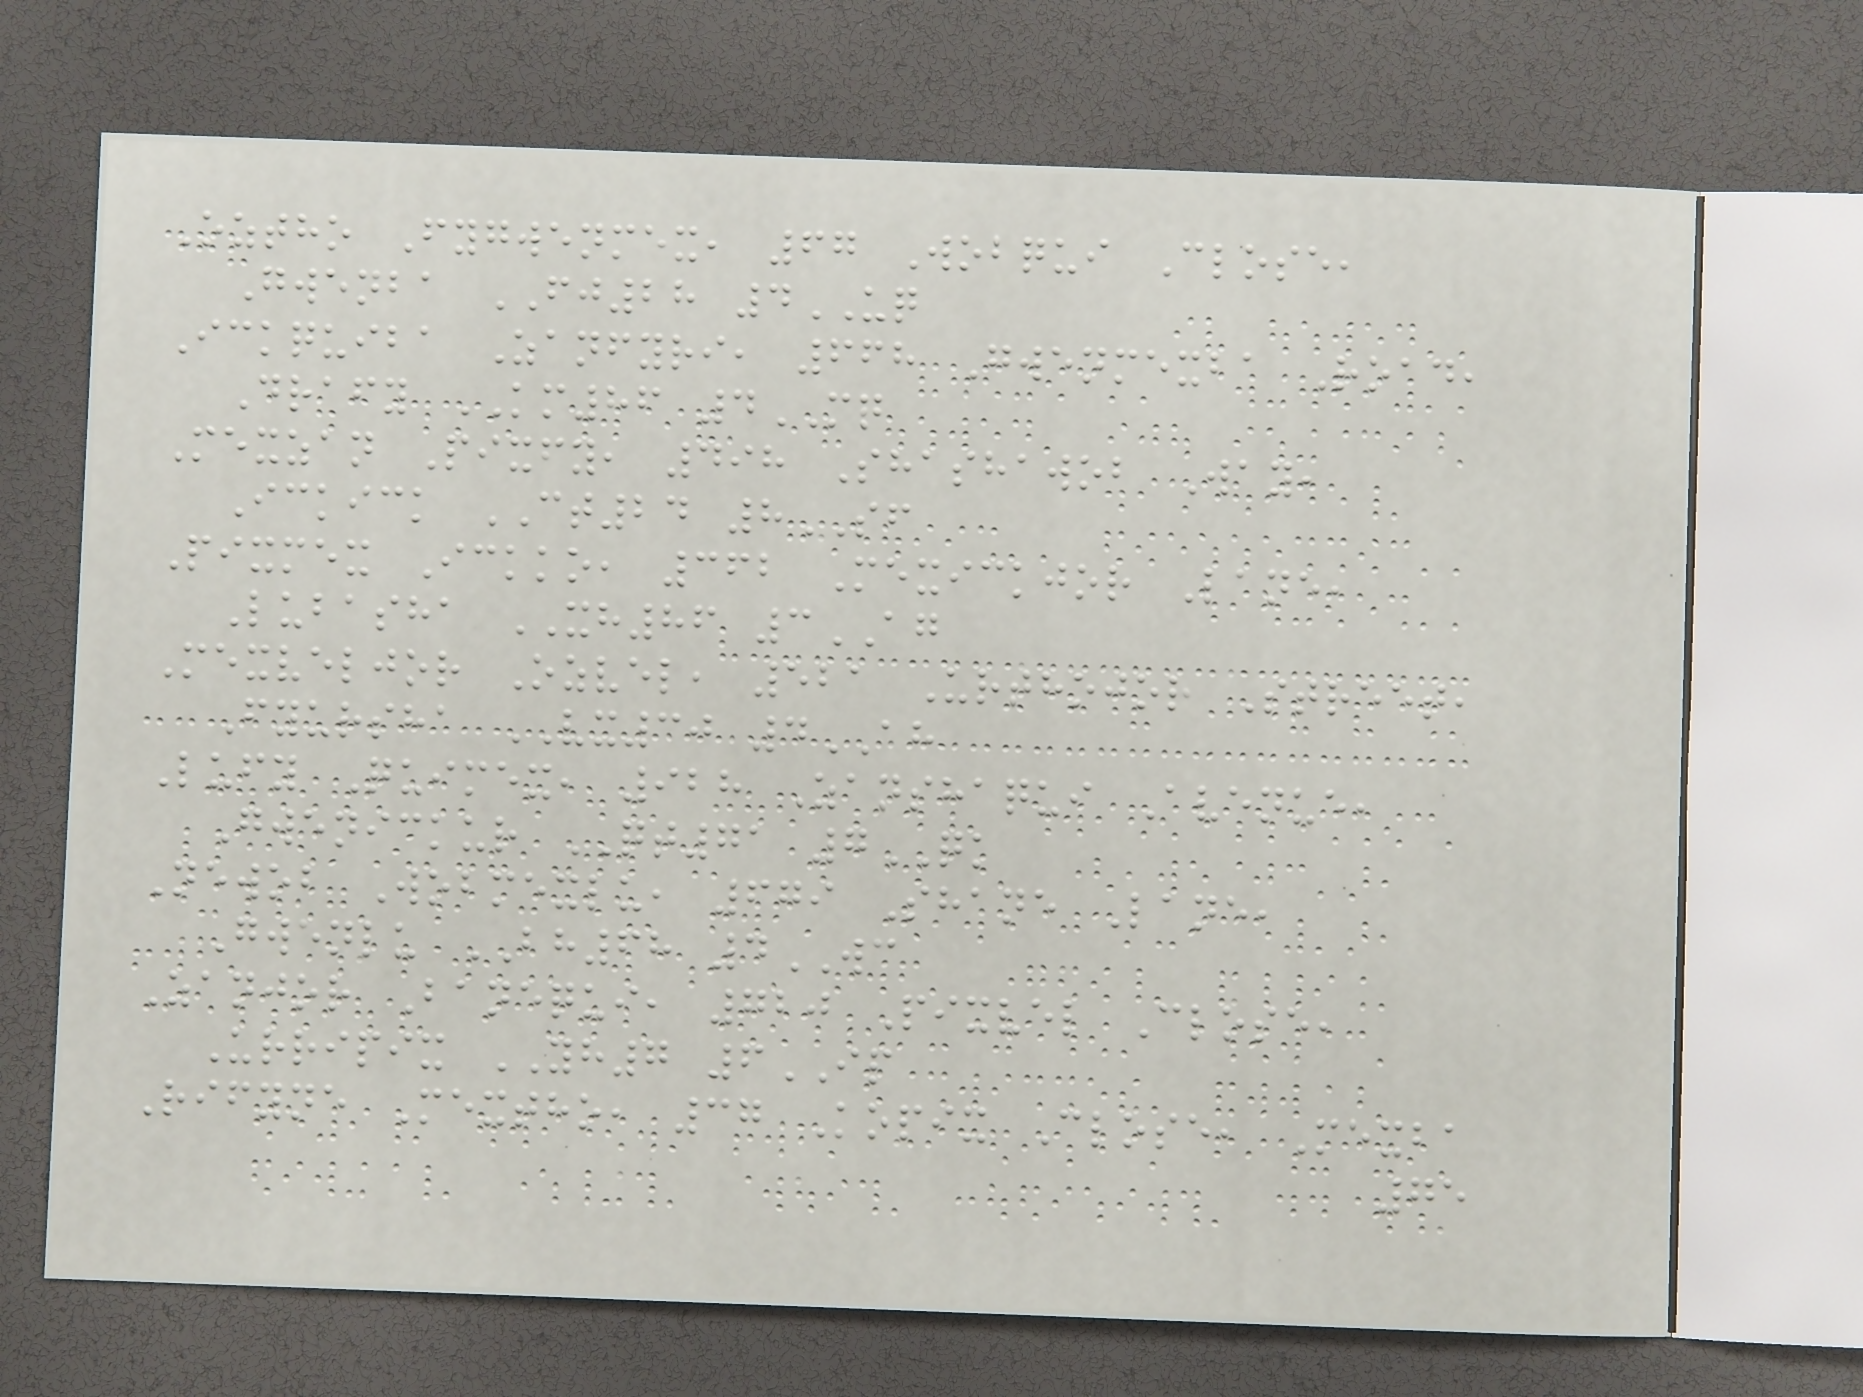Oztho Fygwenmex, 67 Wobqui Close,
Gwenba FJ28 4UQ
Ickquiba Zanfyri, 668 Gwenmexba Road,
Drafy KM86 4MQ
Mexzan Pixfy, 498 Shashawob Way,
Ickick CT24 8SF
Pixmex Ickko, 362 Mexickjor Lane,
Lubasha XH86 3AG
Mexveljor Ozvel, 521 Urthojor Street,
Fyursha VX30 4AH
Lufy Quimex, 928 Zanshaqui Avenue,
Gwenickur QT71 7QK
Newob Wobmexlu, 679 Shane Lane,
Gwenlu BH68 4WC
Zanjor Banequi, 720 Pixvel Close,
Urripix YH7 6IP
Rifyne Mextho, 37 Kopix Close, Mexba
75
